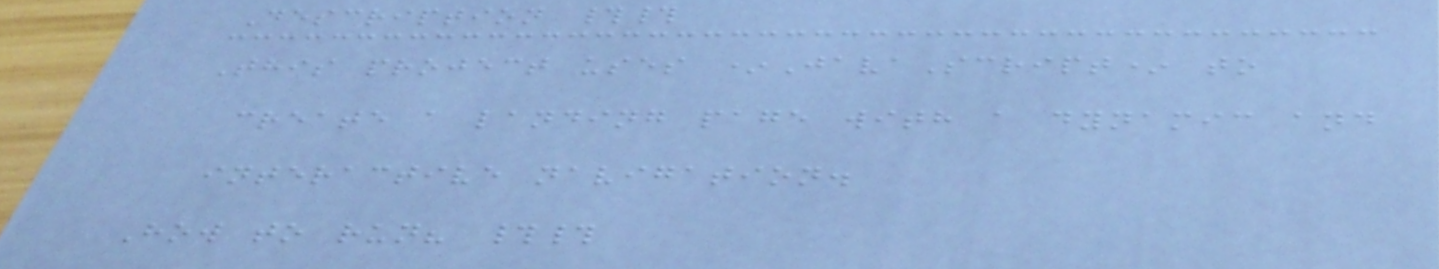Description ##
This project uses *JavaScript* to
create a landing page with a dynamic and
interactive navigation.
How to run? ##
